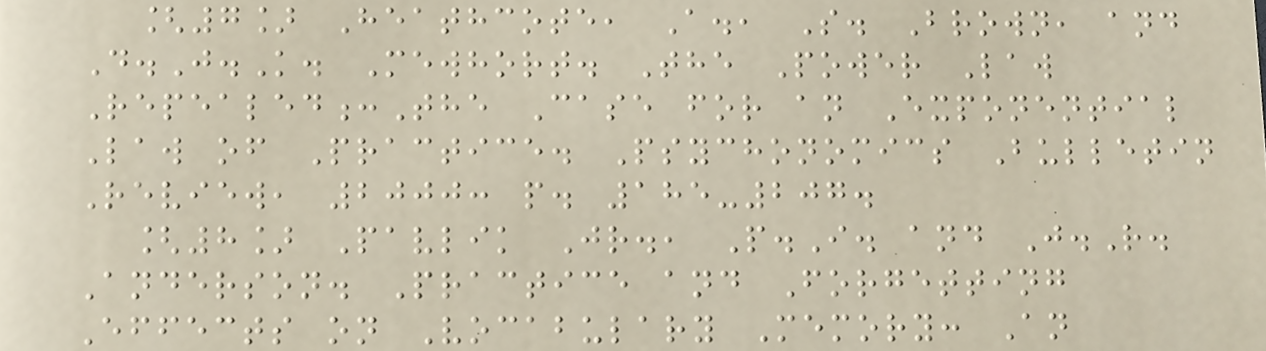[7] Heathcote, A., S. Brown, and
D.J.K. Mewhort. The Power Law
Repealed:The Case for an Exponential
Law of Practice. Psychonomics Bulletin
Review, 2000: p. 185-207.
[8] Pavlik Jr., P.I. and J.R.
Anderson. Practice and Forgetting
Effects on Vocabulary Memory: An
